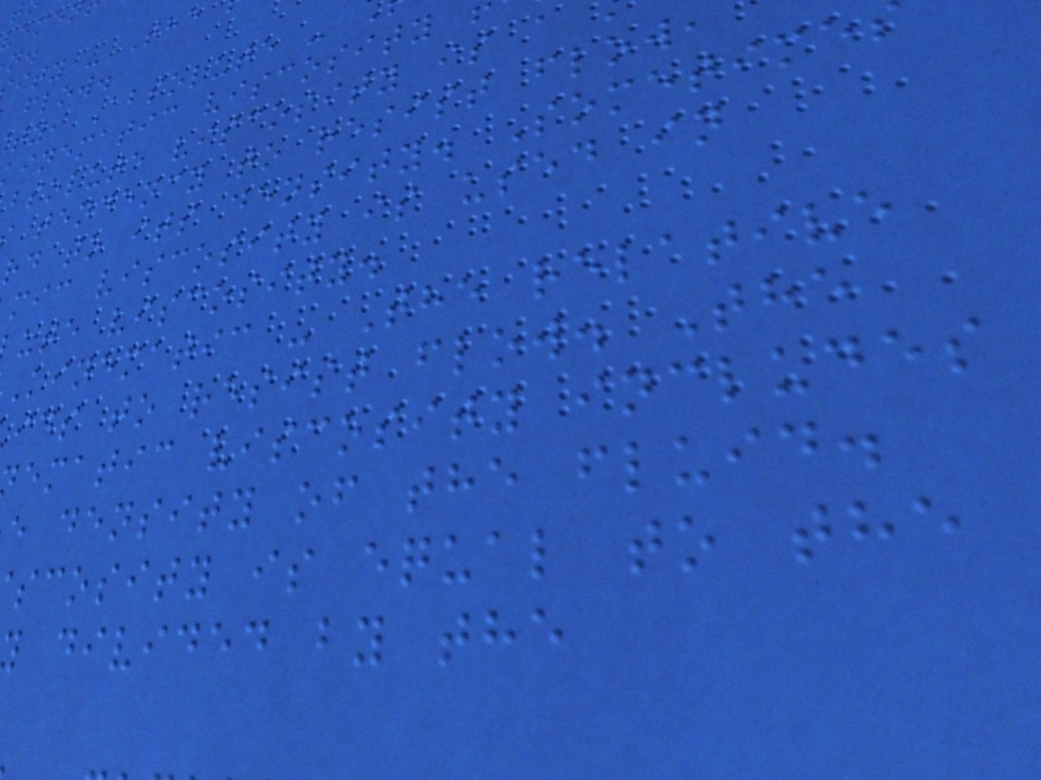ity - The
flow.
ty, Absolute -
inematic viscosity
bsolute viscosity is a
tendency to resist flow,
rd to its density. Sometime
mic viscosity is used in
ute viscosity.
Kinematic - The relative
ids to resist flow. The
ematic viscosity includes
e density of the fluid.
scosity is equal to the
divided by the
